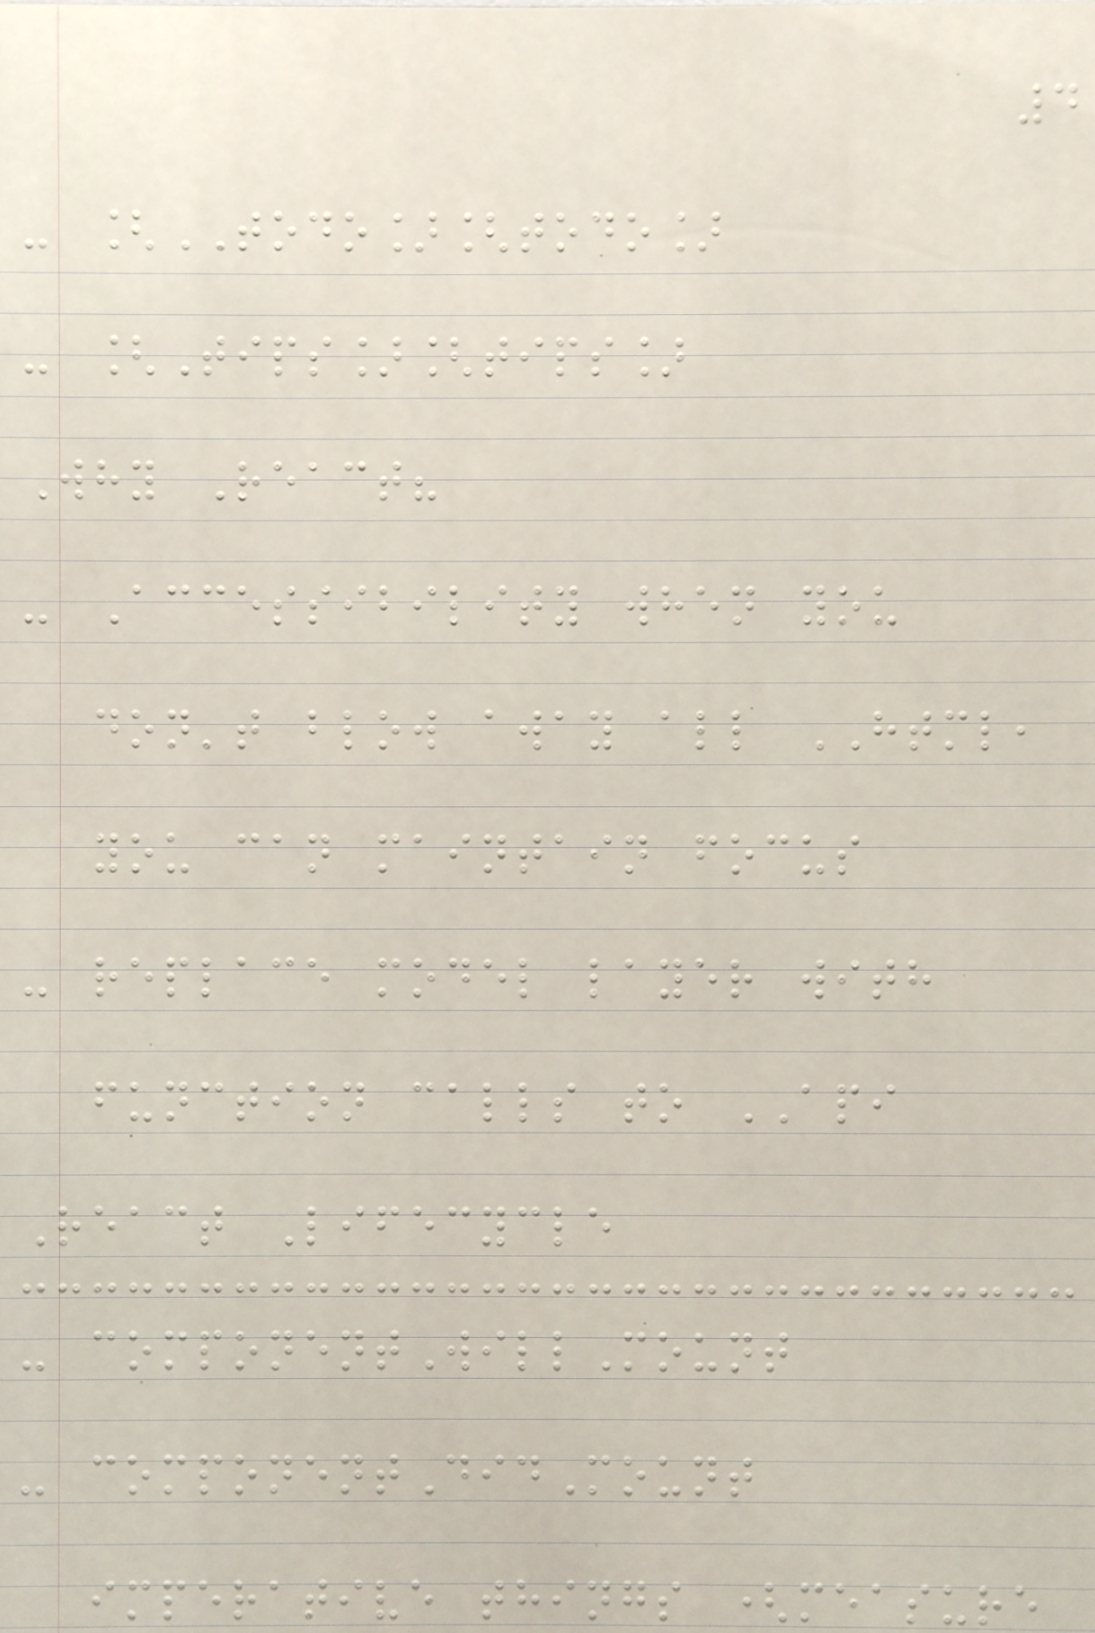4
- [TODO][todo]
- [Tips][tips]
Why React?
- Accessibility when you
don't blow away all HTML,
you can maintain focus
- replace model layer with
function calls to API
React Lifecycle
- componentWillMount
- componentDidMount
imperative things (measure
